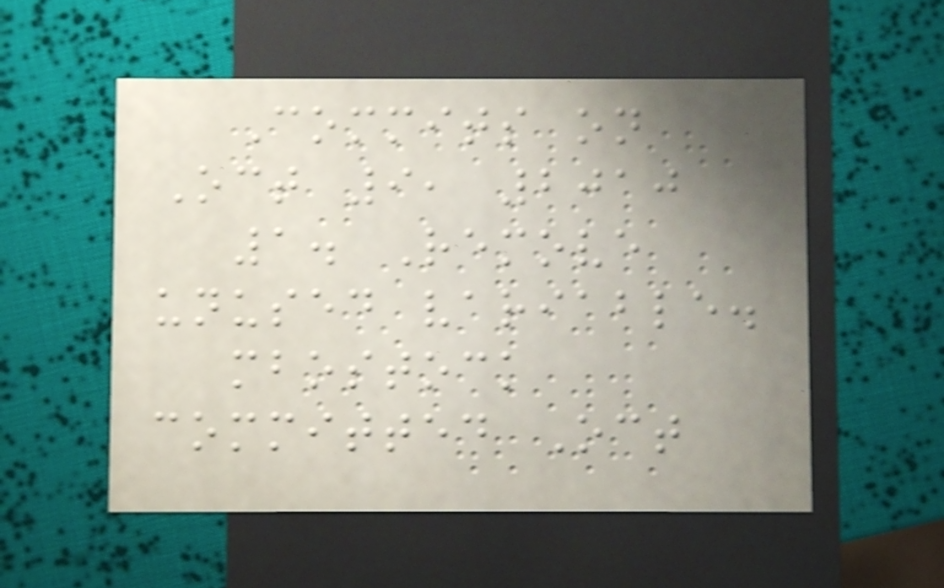Commits on
Oct 9, 2010
1. Remove
unused variable.
mbostock
committed Oct
